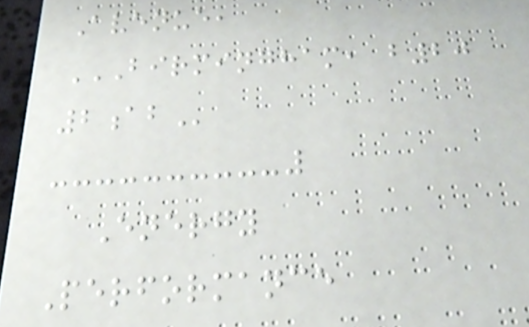Avenue,
BIRMINGHAM, B20
2AB
Energy
Performance
